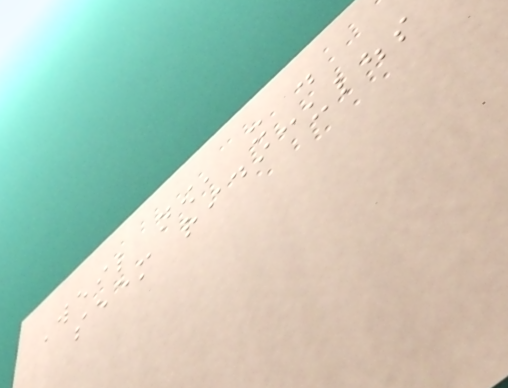Weil now, it do
seem ridiculous
